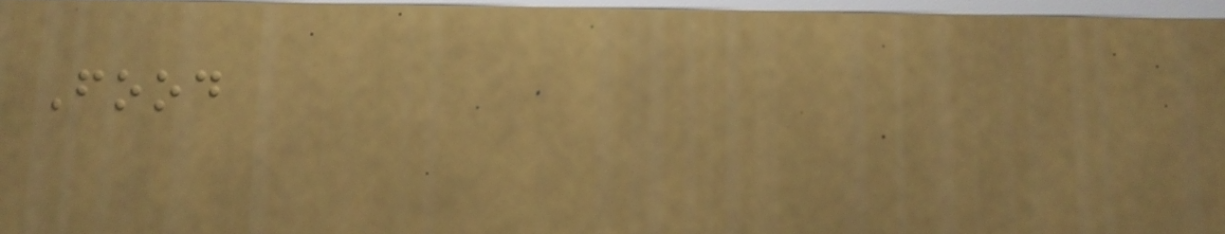Food
